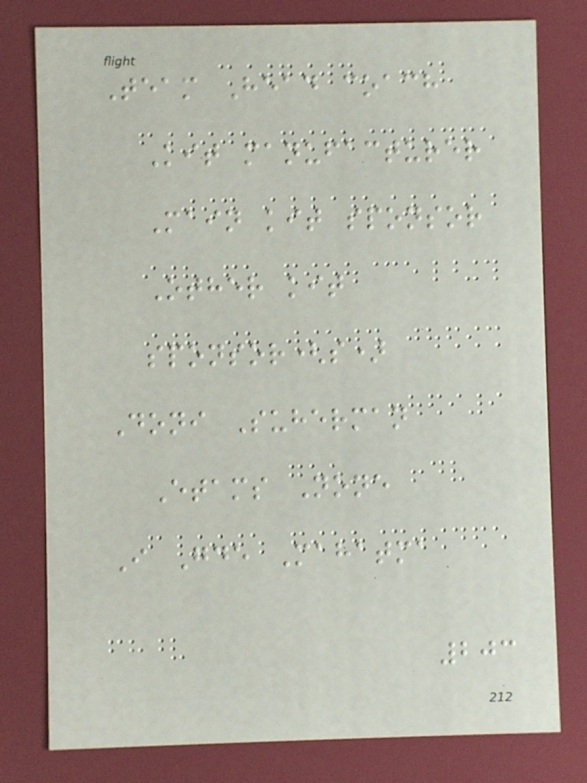Team Head coach
Kit manufacturer
Main kit sponsor
Other kit
sponsor(s)
Doni Suherman
Etams None
I Gde Mahatma
203
